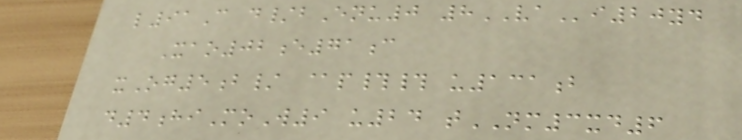l91C d/bEnu0 8VAi20yd
Xao02e71c
xOg5b/ @p## u131b
d4hiMoW9 u24 tNM3xd6
